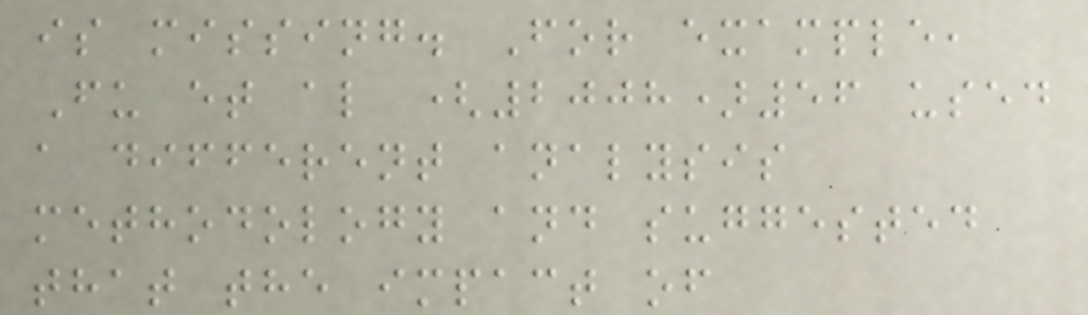is missing. For example,
Fu et al (2008)56 used
a different analysis
methodology and suggested
that the impact of
